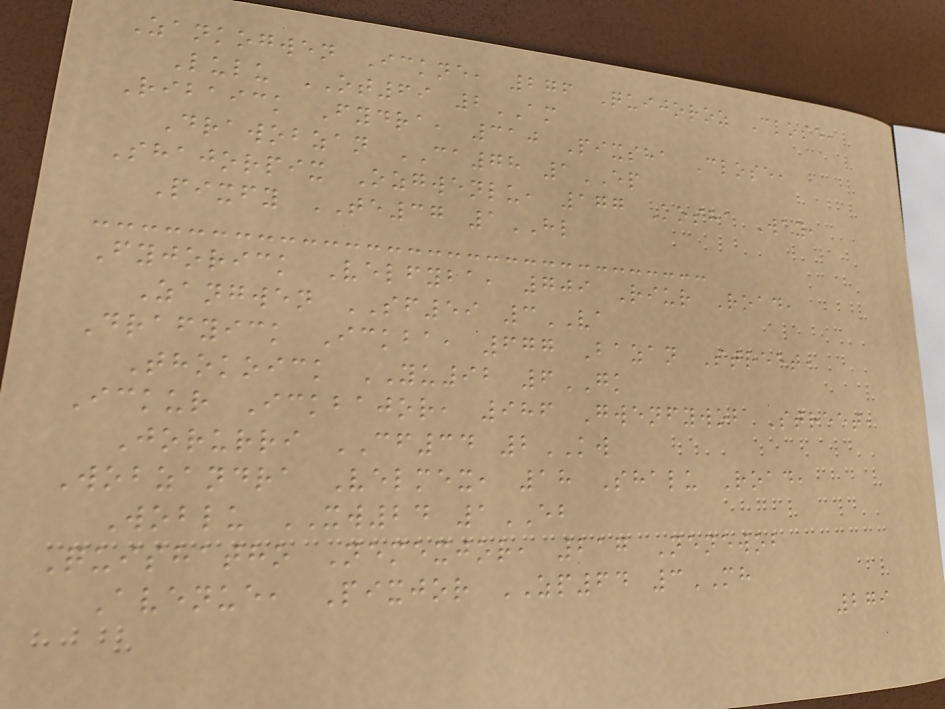Zankogwen Ickne, 276 Quijoroz Close,
Lulu OT69 2AM
Ribaick Fydra, 310 Pixsha Close,
Drawobzan CA78 1EP
Shajorpix Ozgwenlu, 177 Kosha Way,
Pixfy TE37 1HL
Fyjorick Velfyba, 709 Riur Road,
Zangwen SF59 3VA
Drafyick Ickba, 677 Bazan Street,
Thokoick YU92 6GK
Ickur Ickbajor, 986 Gwenfywob Street,
Jorurri CF34 2KW
Wobzandra Velmex, 18 Shalu Road,
Woblu XW24 1EB
Quishatho Nemexjor, 217 Nenewob
Avenue, Pixjor ZP64 3MH
279
